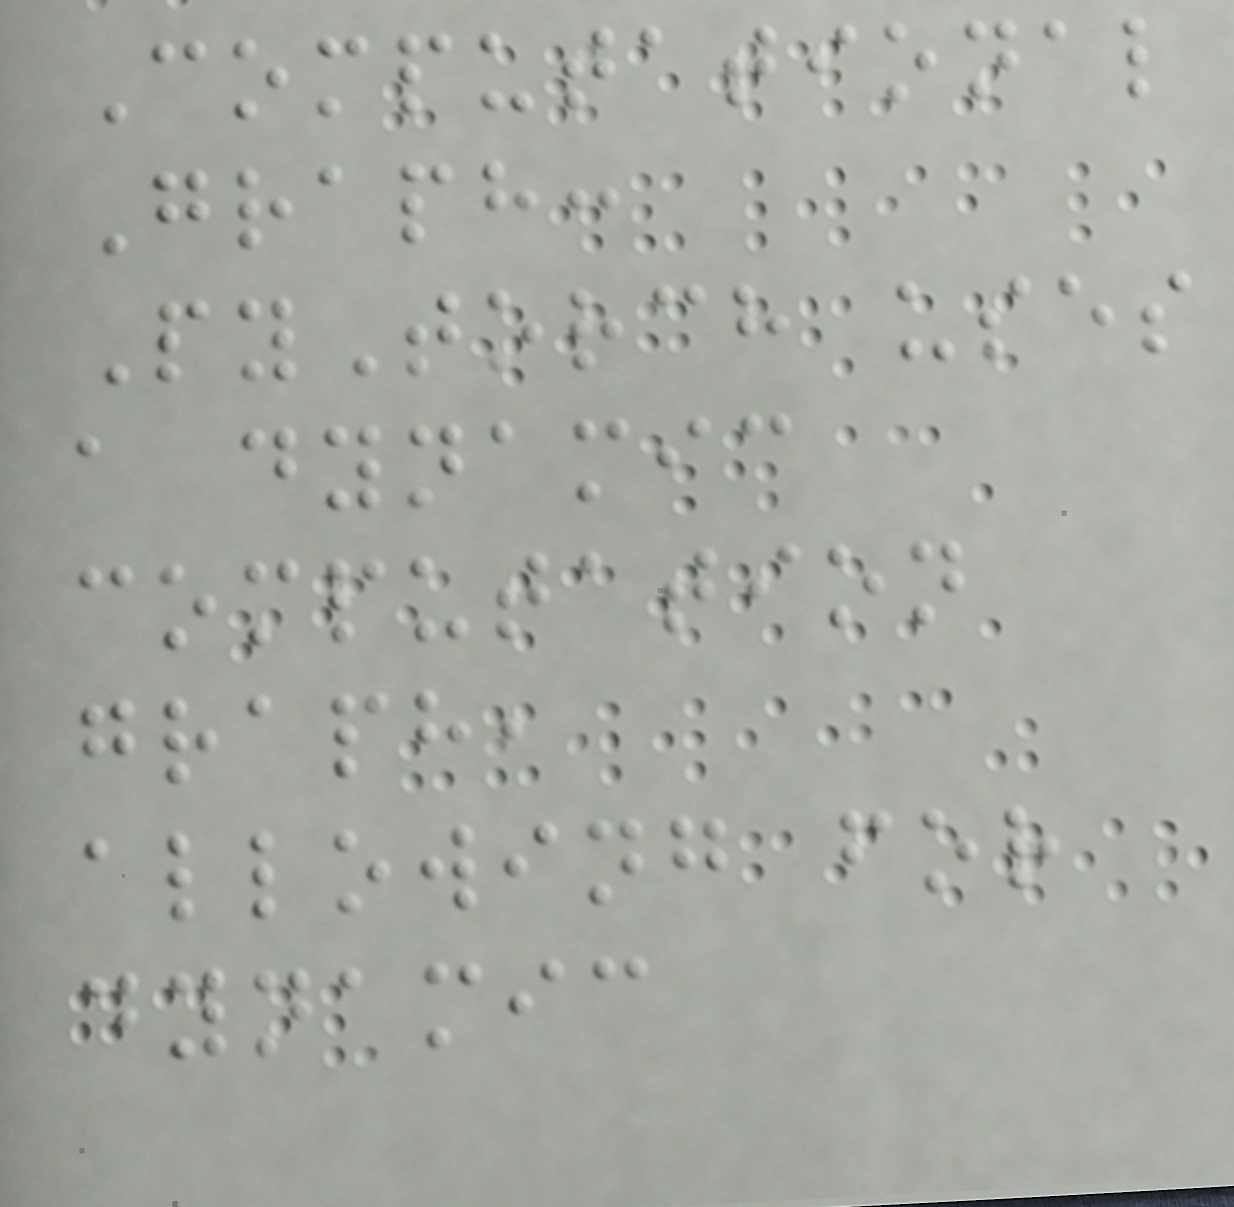Computational
Graph:
PyTorch uses
a dynamic
computation
graph,
allowing for
dynamic
